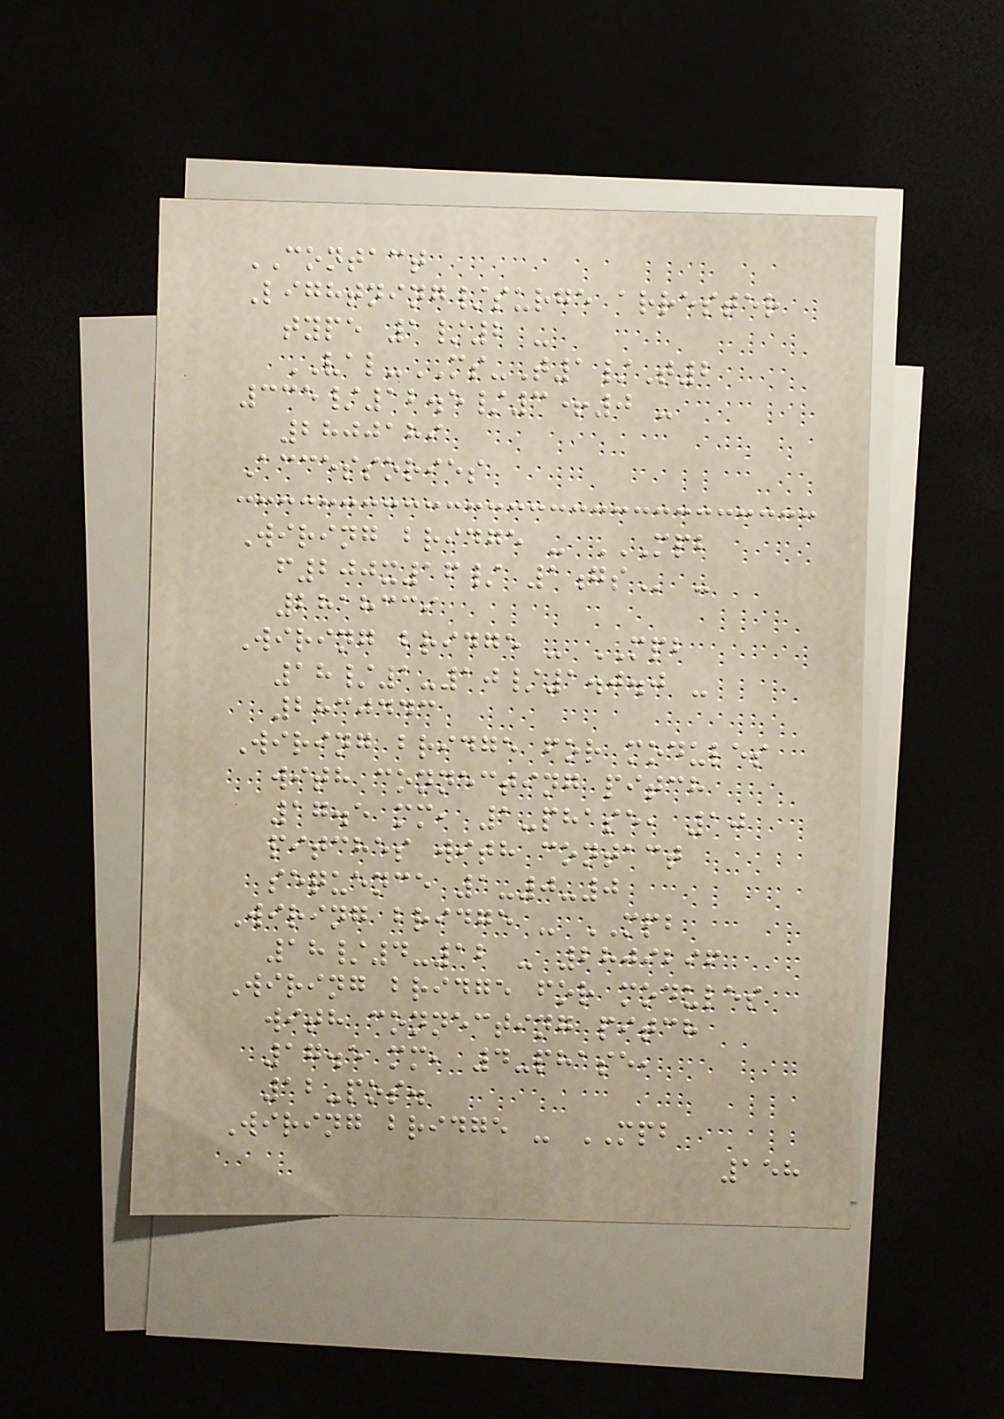CONTACT
Lightning/surge arrester
type 1/2 -
VAL-MS-T1/T2
335/12.5/3+0 -
2800189
Accessories
Wiring bridge - MPB
F200X16/ 1GS -
2818339
Wiring bridge - MPB
18/1-10/1.0.0 -
2830443
Wiring bridge for modules
with connecting pitch
17.5 mm, 1-phase, 10
pitches with contact
sequence 1-0-0
Wiring bridge - MPB
18/4-12 - 2809296
Wiring bridge for modules
with connecting pitch
17.5 mm, 4-phase,
12-pos.
Wiring bridge - MPB
158
